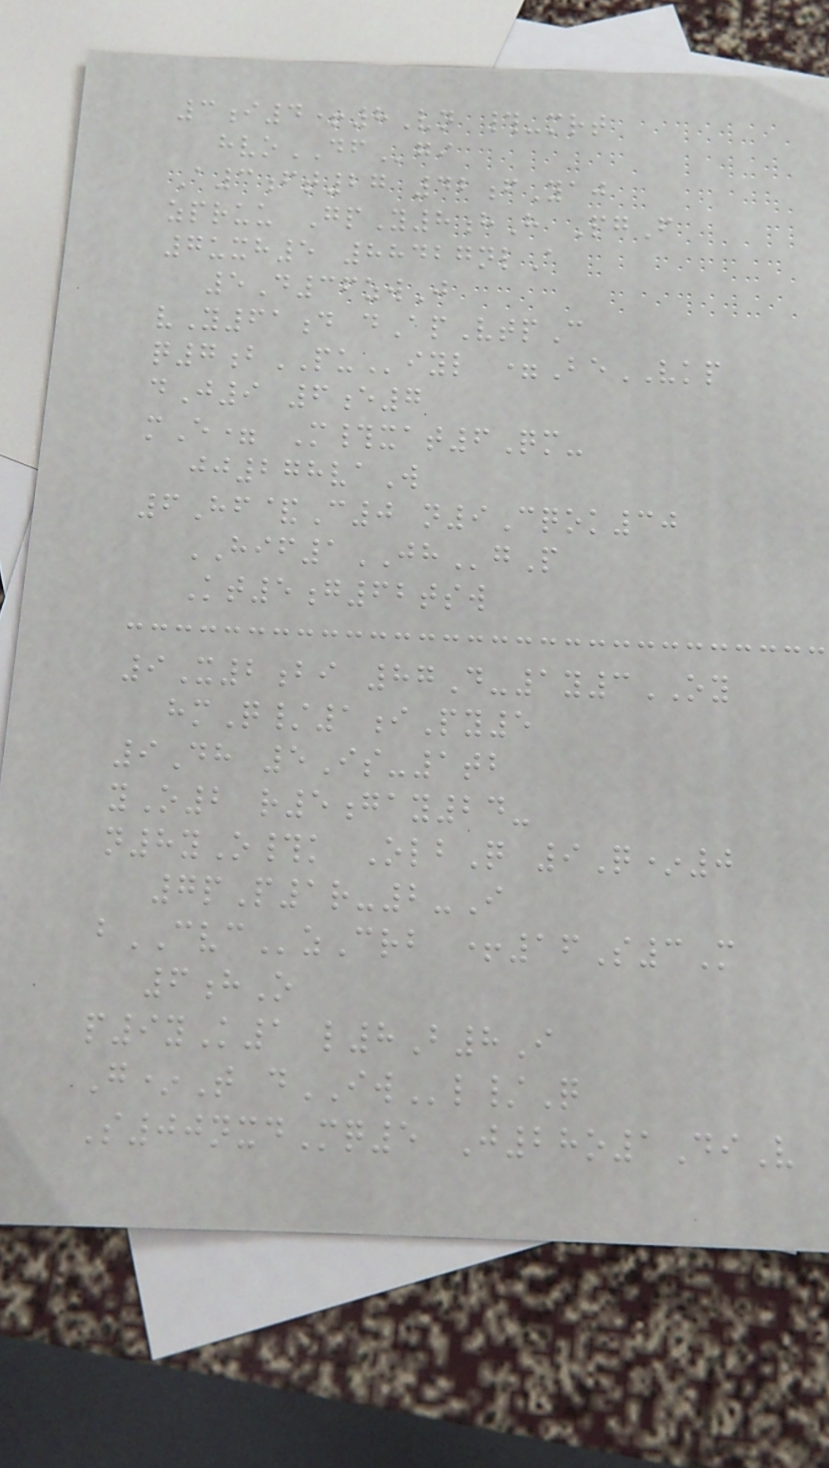3i4+8Vn #-mrt
hvoDFgi
A3ft27 42fYaj
zpruu GpY8hH PgF
7uxh5 88427nlA
5D36zwJ
vY61d dApVtpC
q7bPUiyl =BeVKP
dJ9 6e7
mE= M#xat6Qm-
jj278vaW
6Hf&C0 n9Cqok30
HIF1JHgP
Kt5g62tsw
9X2bi 87D-1y3OY
hmQ/1iPy5
9Dh 5Is-1tb
yO2 r5gay24-
n8yO#k OlbQ 9Q*0
7pP1r-2-I
bCVCzCrb +16S3M
6hO
p9yK1 l8B8I
G*T dIWl/Q
S00nxdMq5 J28o1DiV
